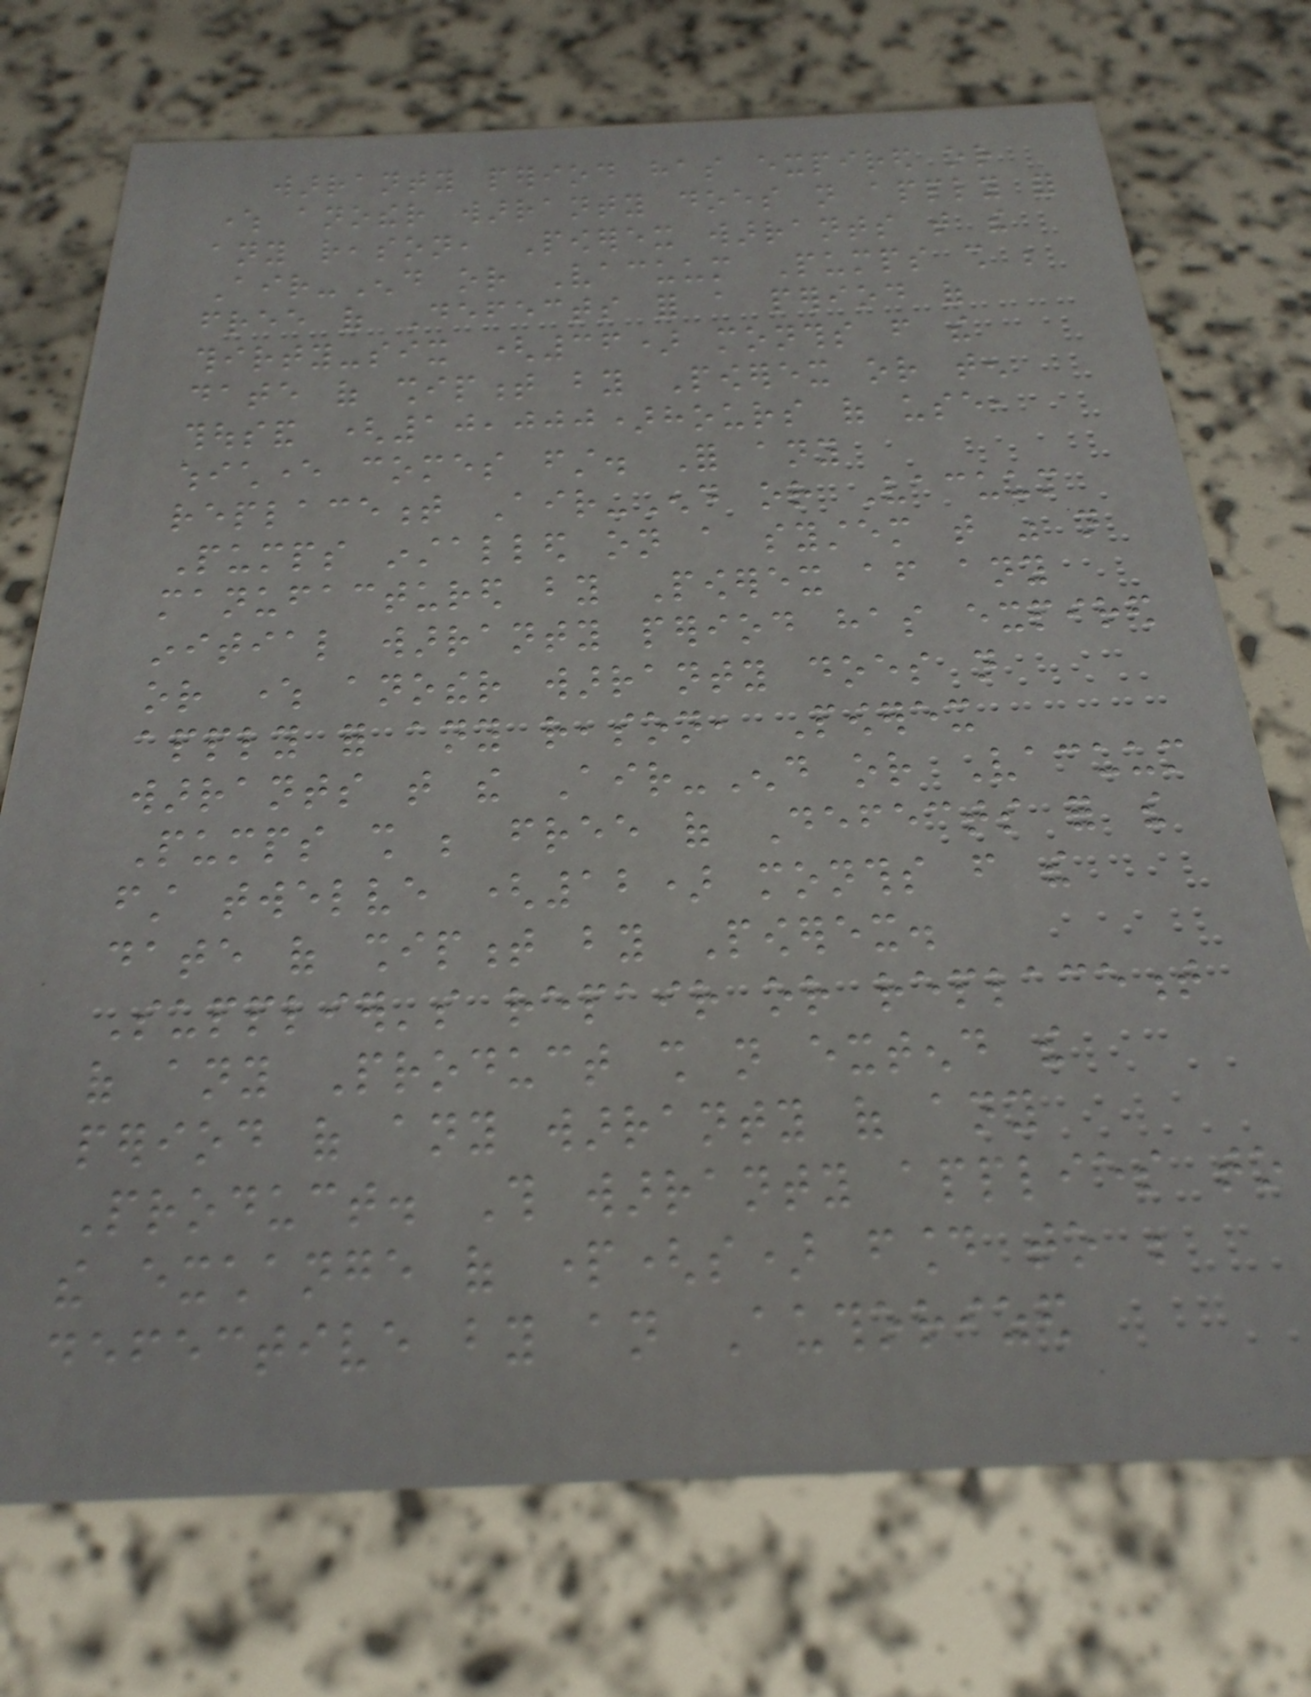warranty period has expired or
where another warranty does not apply for
any reason, Powerex warrants that the
Air-End or Vacuum Pumps shall be
free of Defects for a period of
thirty-six (36) months from the
date of shipment by Powerex or ten
thousand (10,000)hours of use,
whichever comes first. For any
replacement Air-End or Vacuum
Pumps installed on a system that was not
manufactured by Powerex after any
initial warranty period has expired
or where another warranty does not
apply for any reason, Powerex
warrants that the Air-End or Vacuum
Pumps shall be free of Defects for the
first twelve (12) months from the
date of shipment by Powerex.
Supplier's repair or replacement
of any Product shall not extend the
period of any warranty of any
Product. This warranty applies to
the exchange of part(s) found to be
defective by an Authorized
